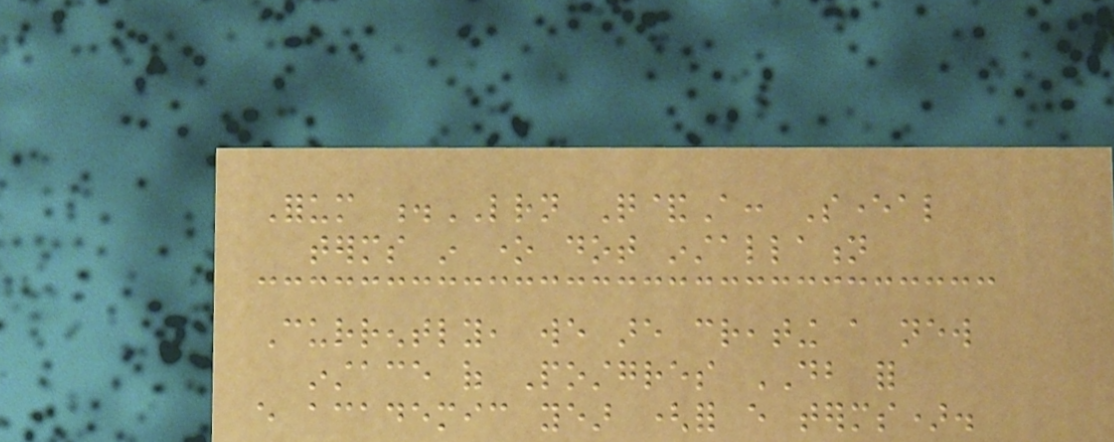Forum .LRN Q&A: Several
terms in one dot installation
Currently, we are creating a new
instace of Postgres DB for
every academic year (for every terms).
